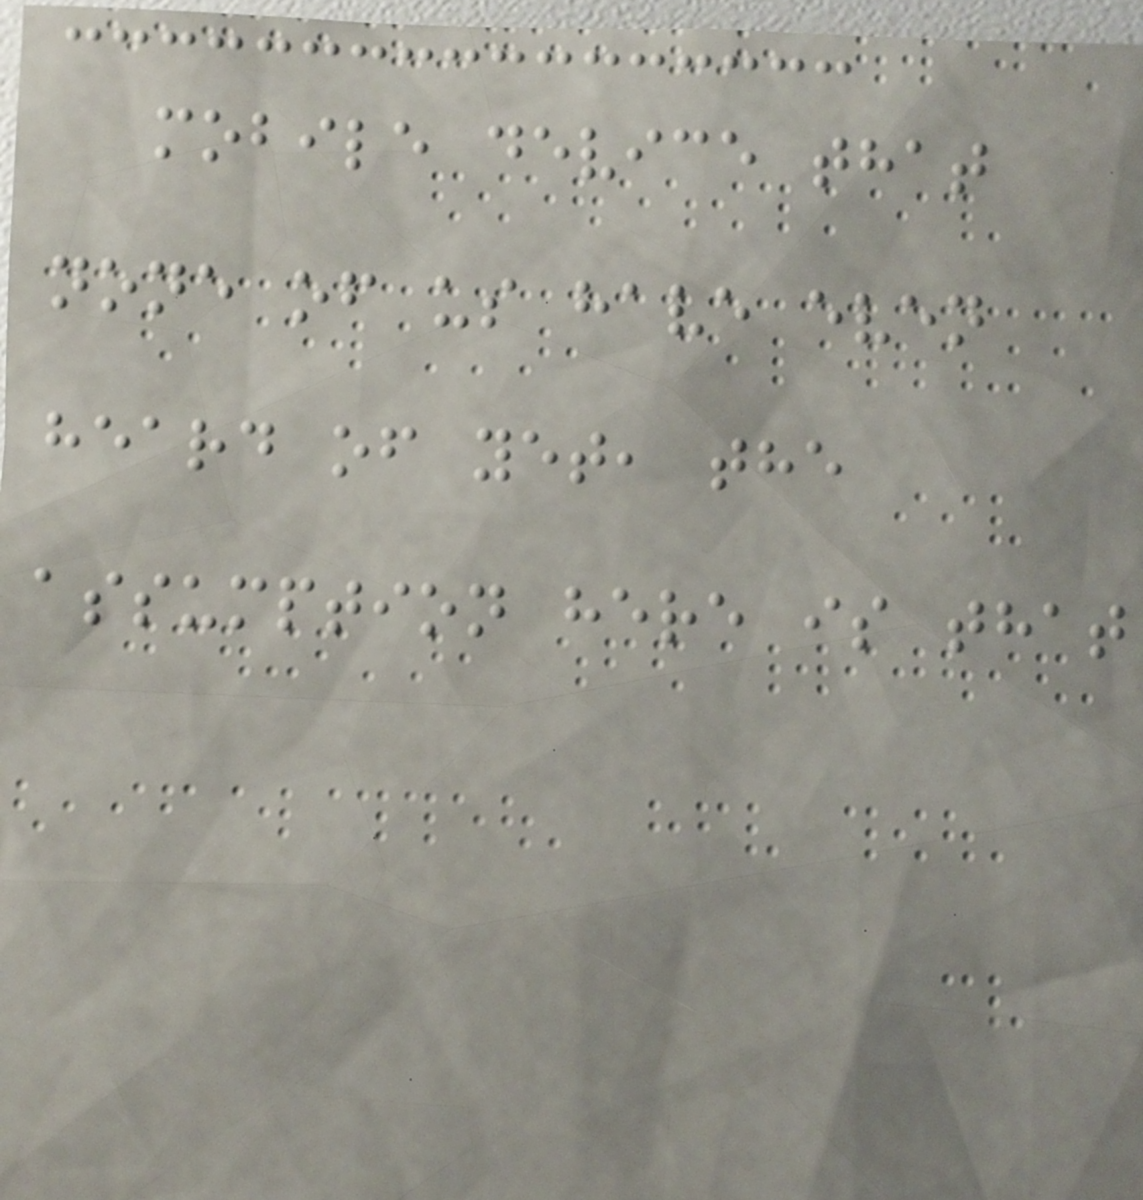mobile device that
none of us have even
heard of yet, the
assumption here is that
